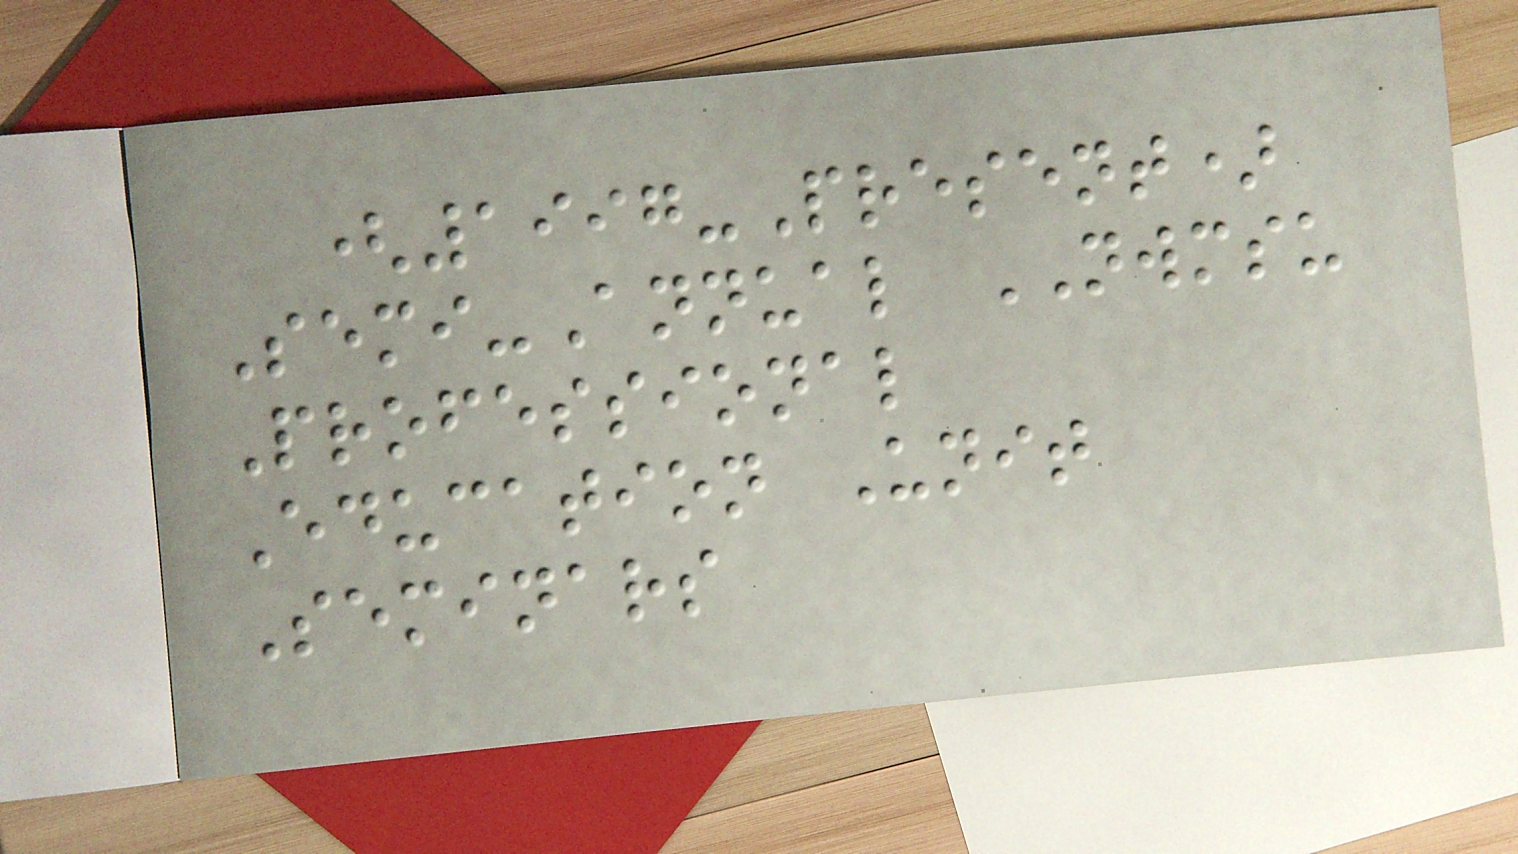(1997-Present)
Semi-Annual NWMSU
Professional
Education Unit
Seminars
